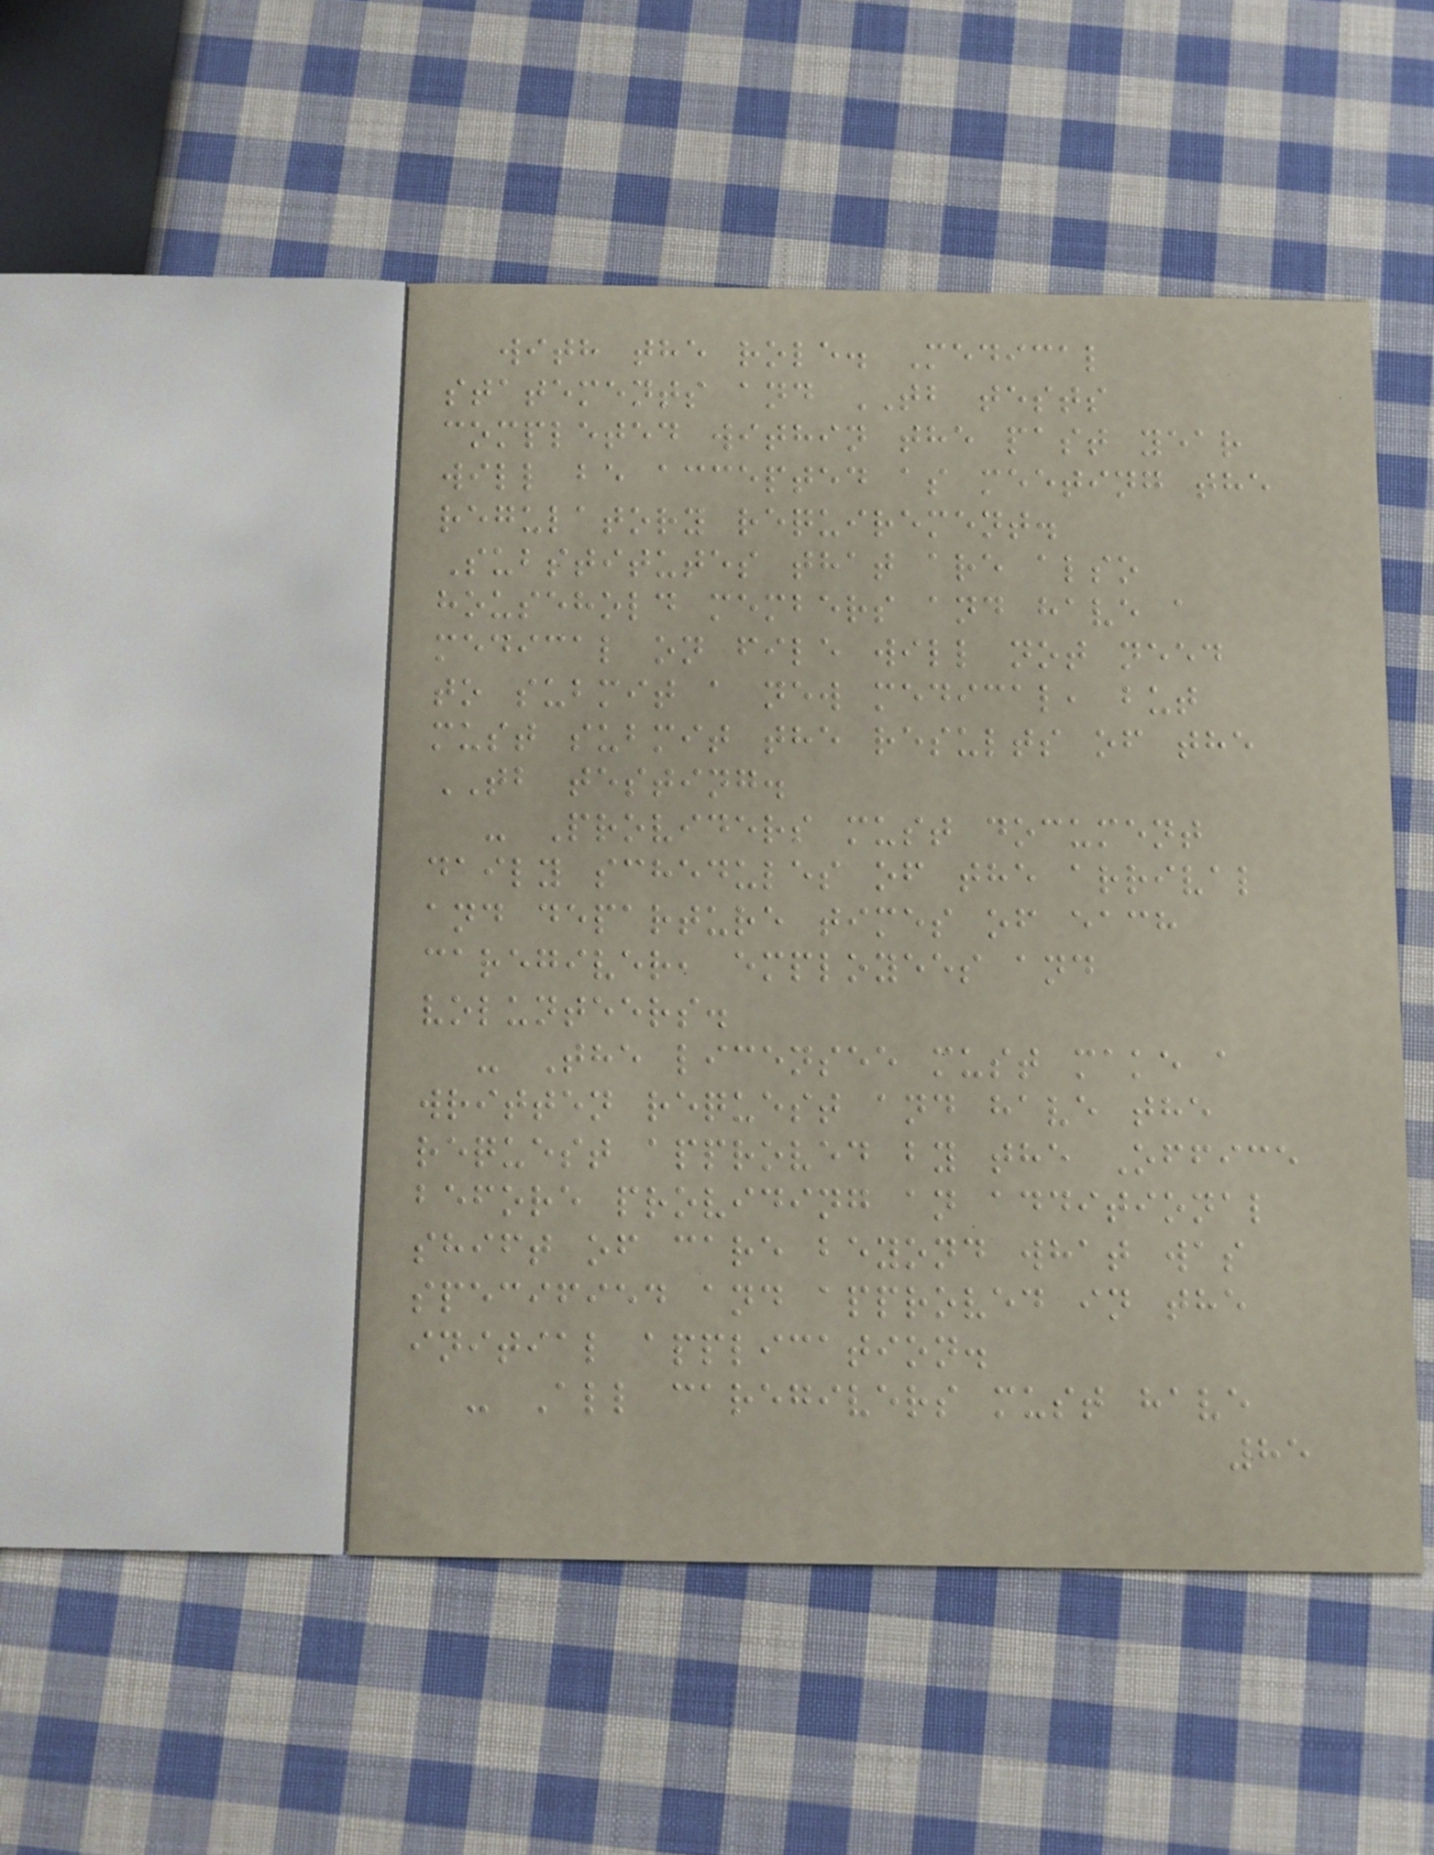with the role. Medical
statements and TB tests
completed within the past year
will be accepted as meeting the
regulatory requirement.
Substitutes that are also
household members and have a
medical on file will not need
to submit a new medical, but
must submit the results of the
TB testing.
- Providers must document
daily schedules of the arrival
and departure times of each
caregiver, employees and
volunteers.
- The licensee must make a
written request and have the
request approved by the Office
before providing an additional
shift of care beyond what was
specified and approved in the
initial application.
- All caregivers must have
85
